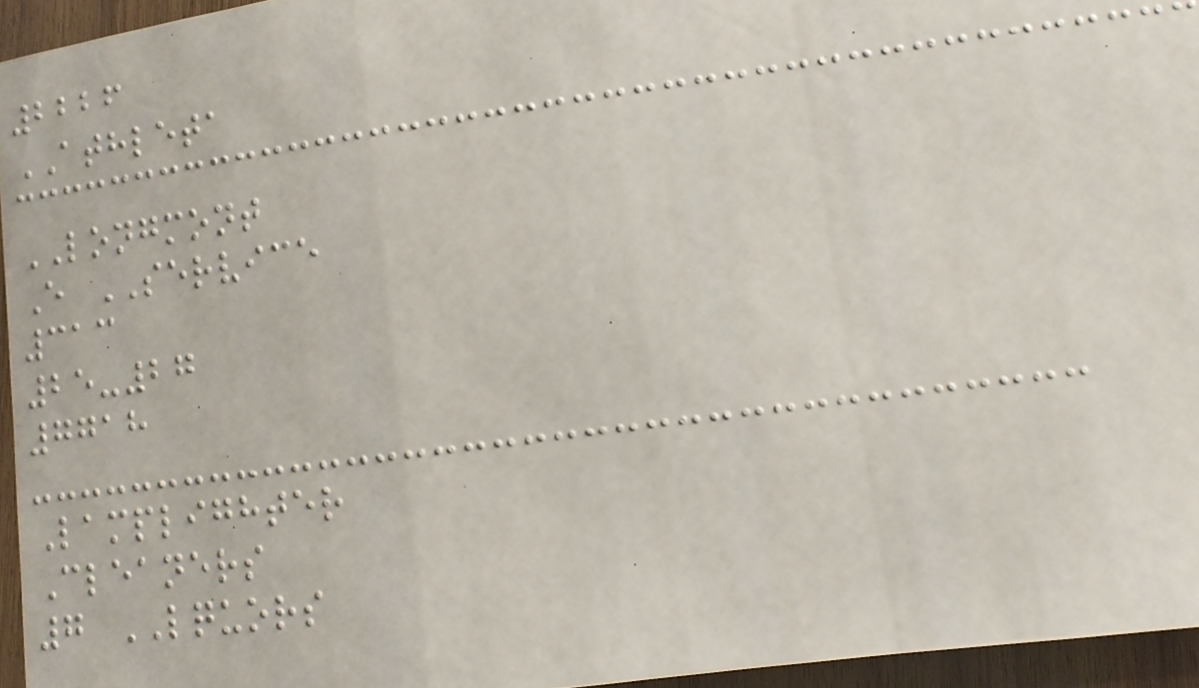2226
ATHLETA
LONGMONT
E SERVICE
313
25-27
7718
Lamplighter
Cleaners
7 LQUORS
